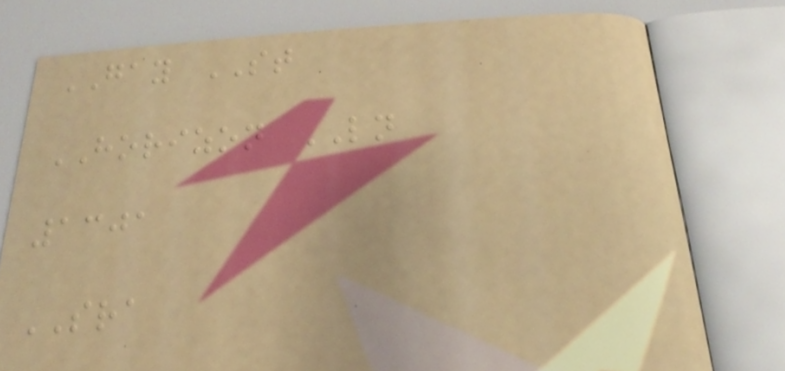GAY ST
HORIZON LN
1301
SRA
